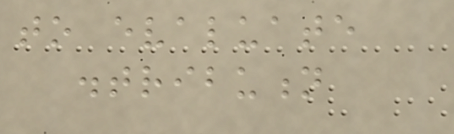to evaluate
distribution
